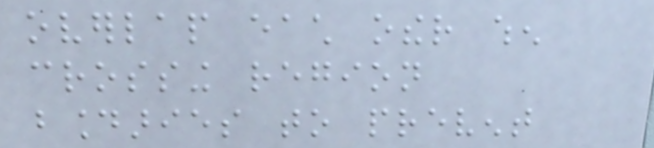overlap each other when
crossing region
boundaries to prevent
